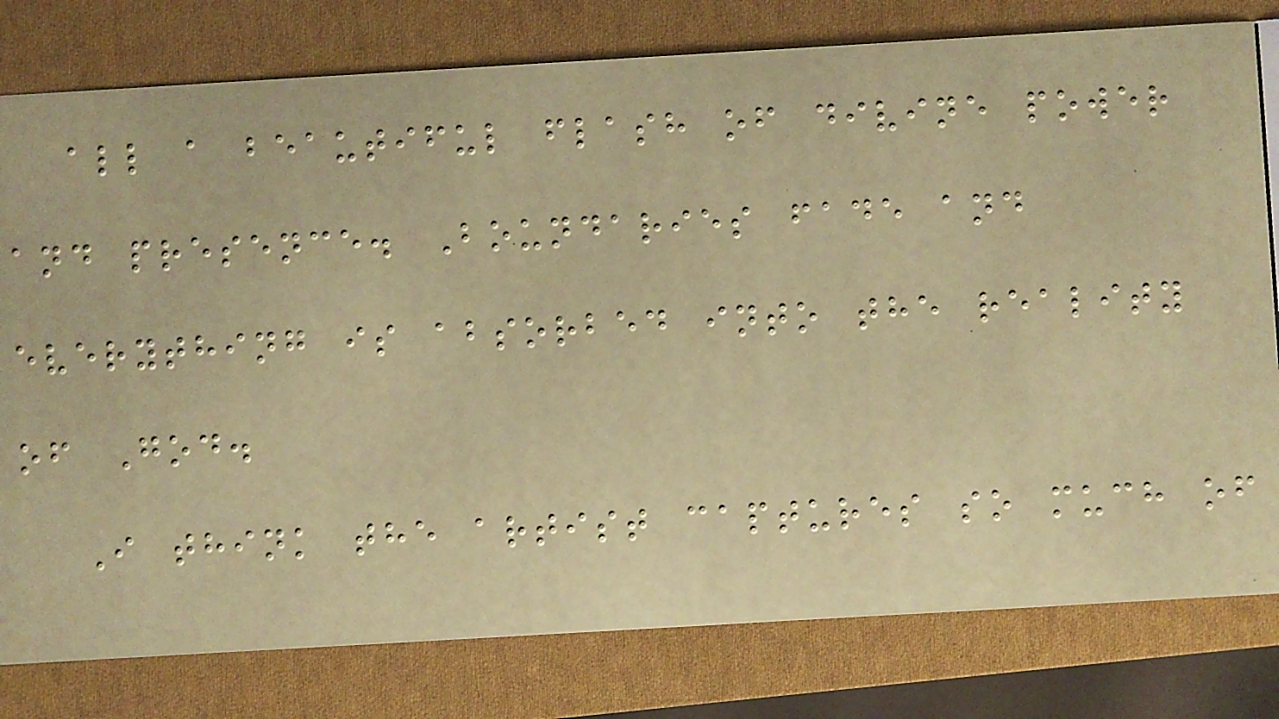all a beautiful flash of divine power
and presence. Boundaries fade and
everything is absorbed into the reality
of God.
I think the artist captures so much of
